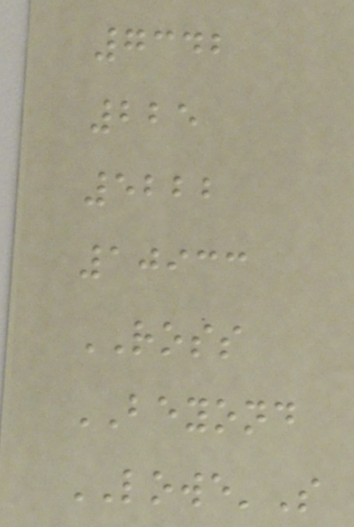7342
225
5222
10933
ROSS
BEYOND
LOWE'S
